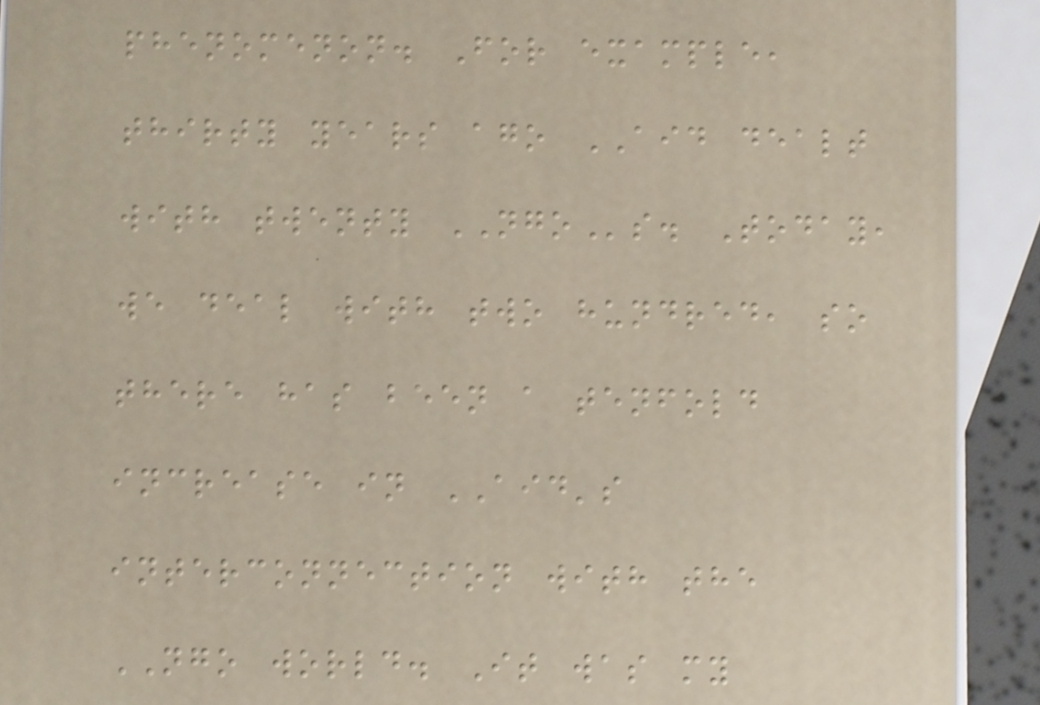phenomenon. For example,
thirty years ago AID dealt
with twenty NGOs. Today,
we deal with two hundred, so
there has been a tenfold
increase in AID's
interconnection with the
NGO world. It was my
